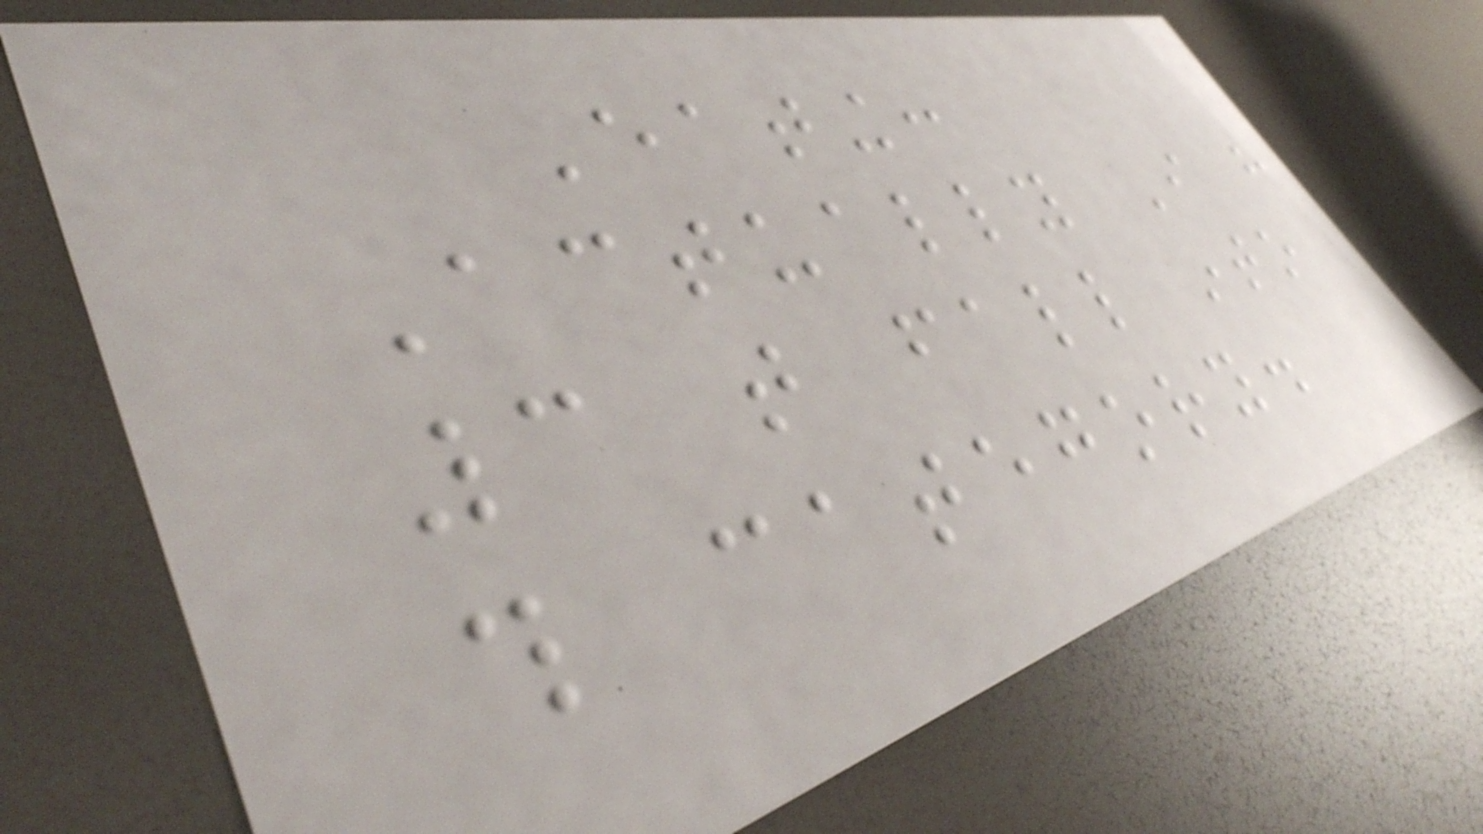Eating:
Actually I have
3 that fall into
this category.
